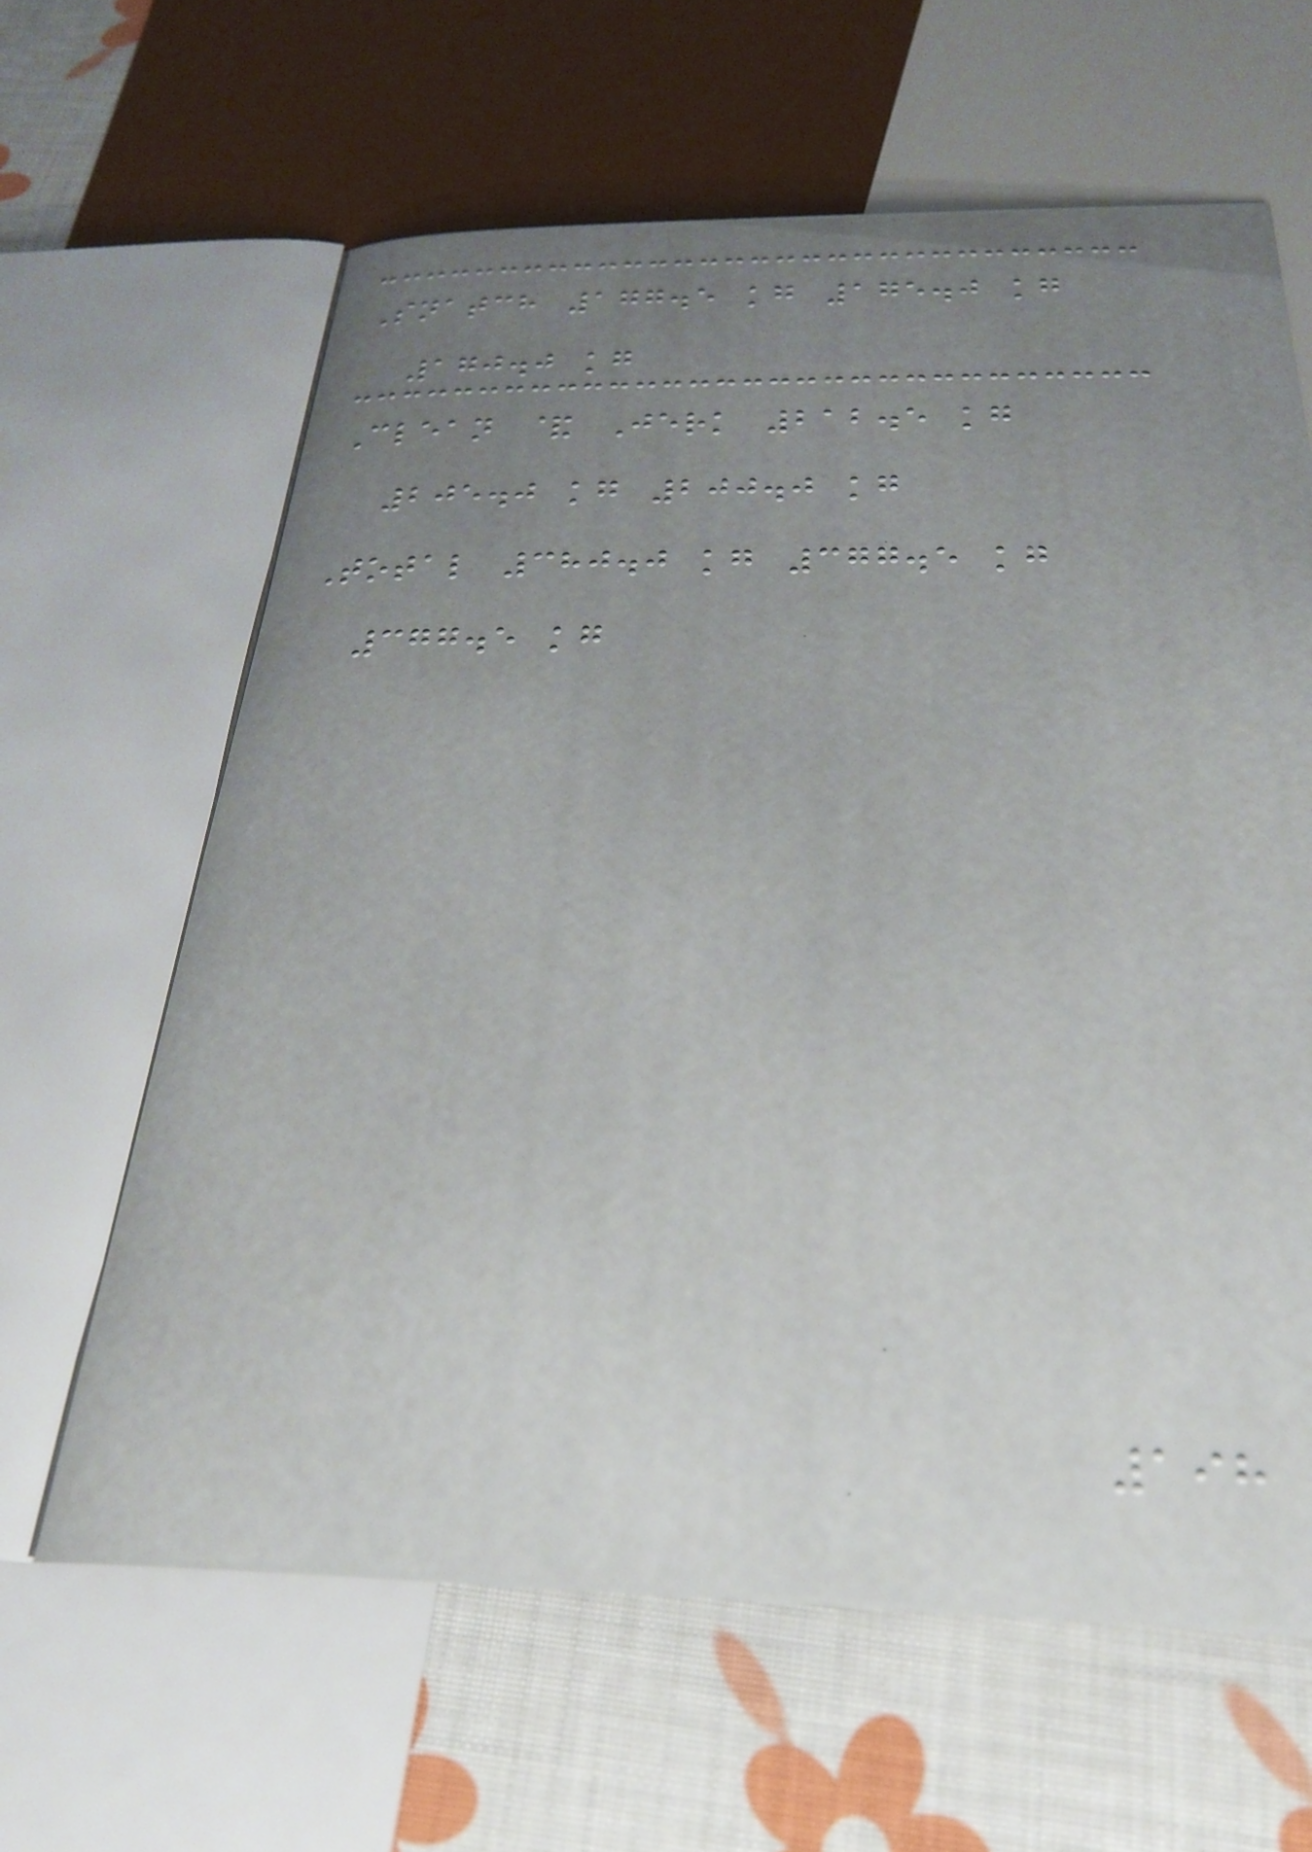Snatch 177.5 kg 175.0 kg
170.0 kg
Clean & Jerk 212.5 kg
205.0 kg 200.0 kg
Total 380.0 kg 377.5 kg
377.5 kg
198
